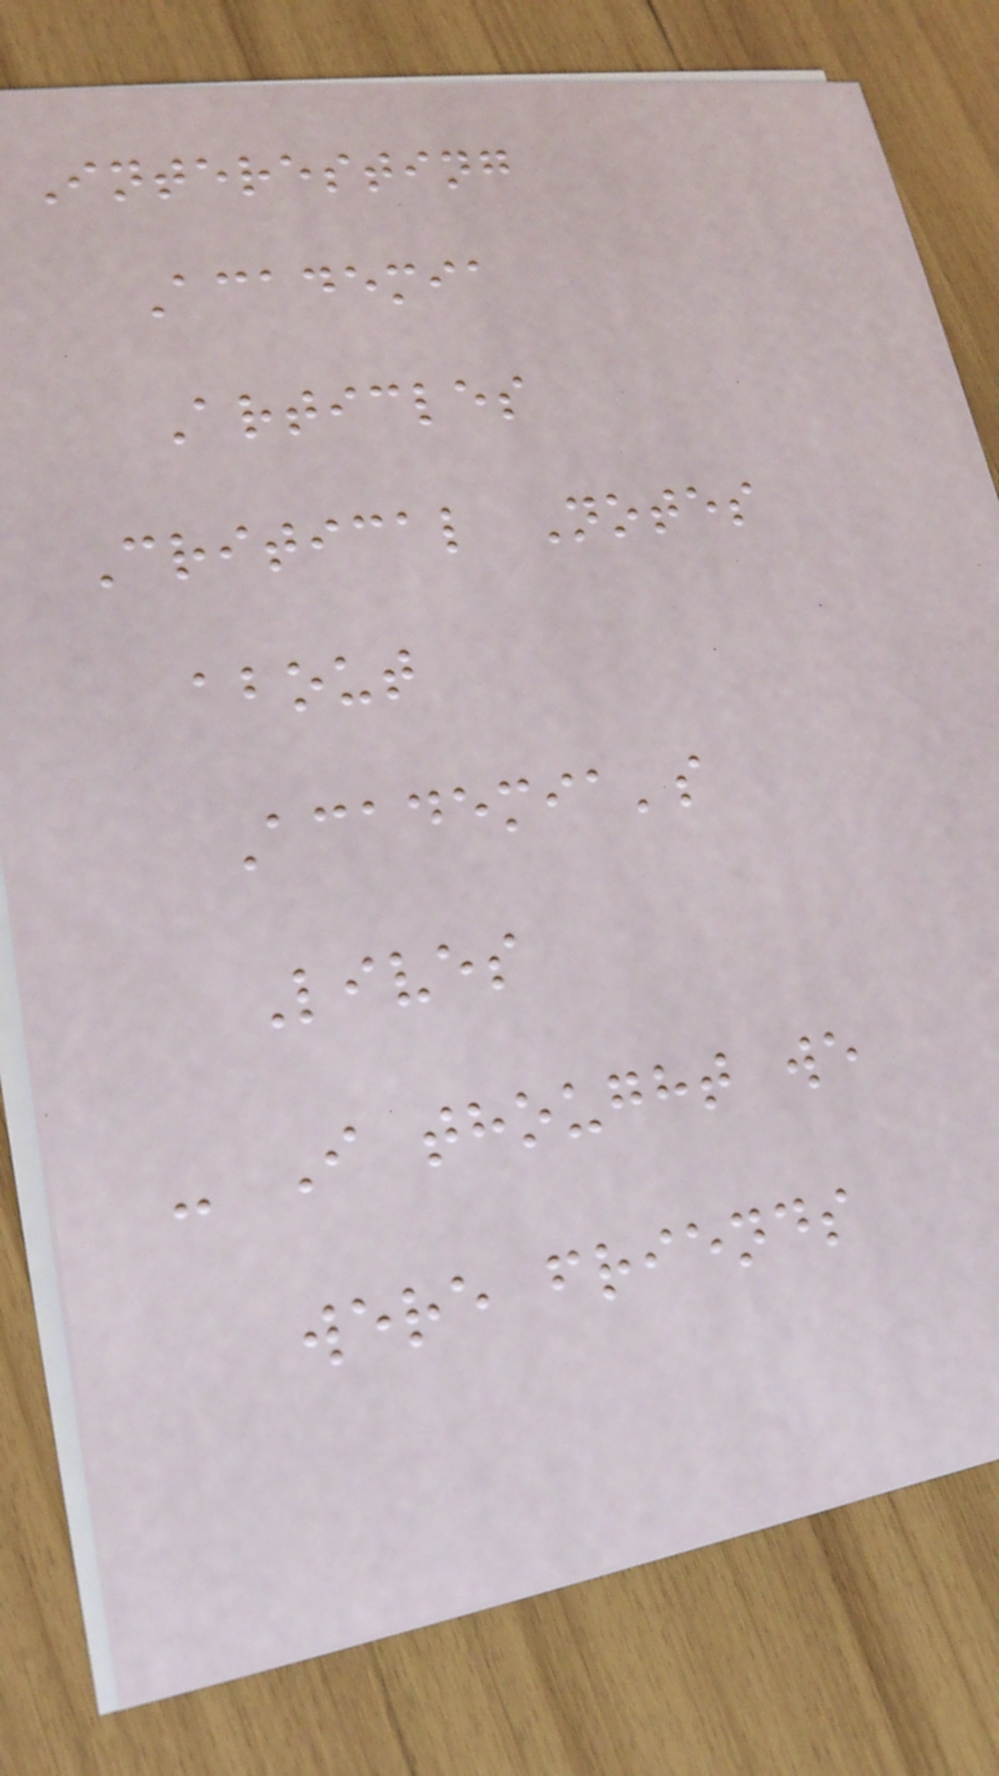Interesting
Academia
Articles
Critical Notes
about
Academia's
Lives
- I thought we
were friends
